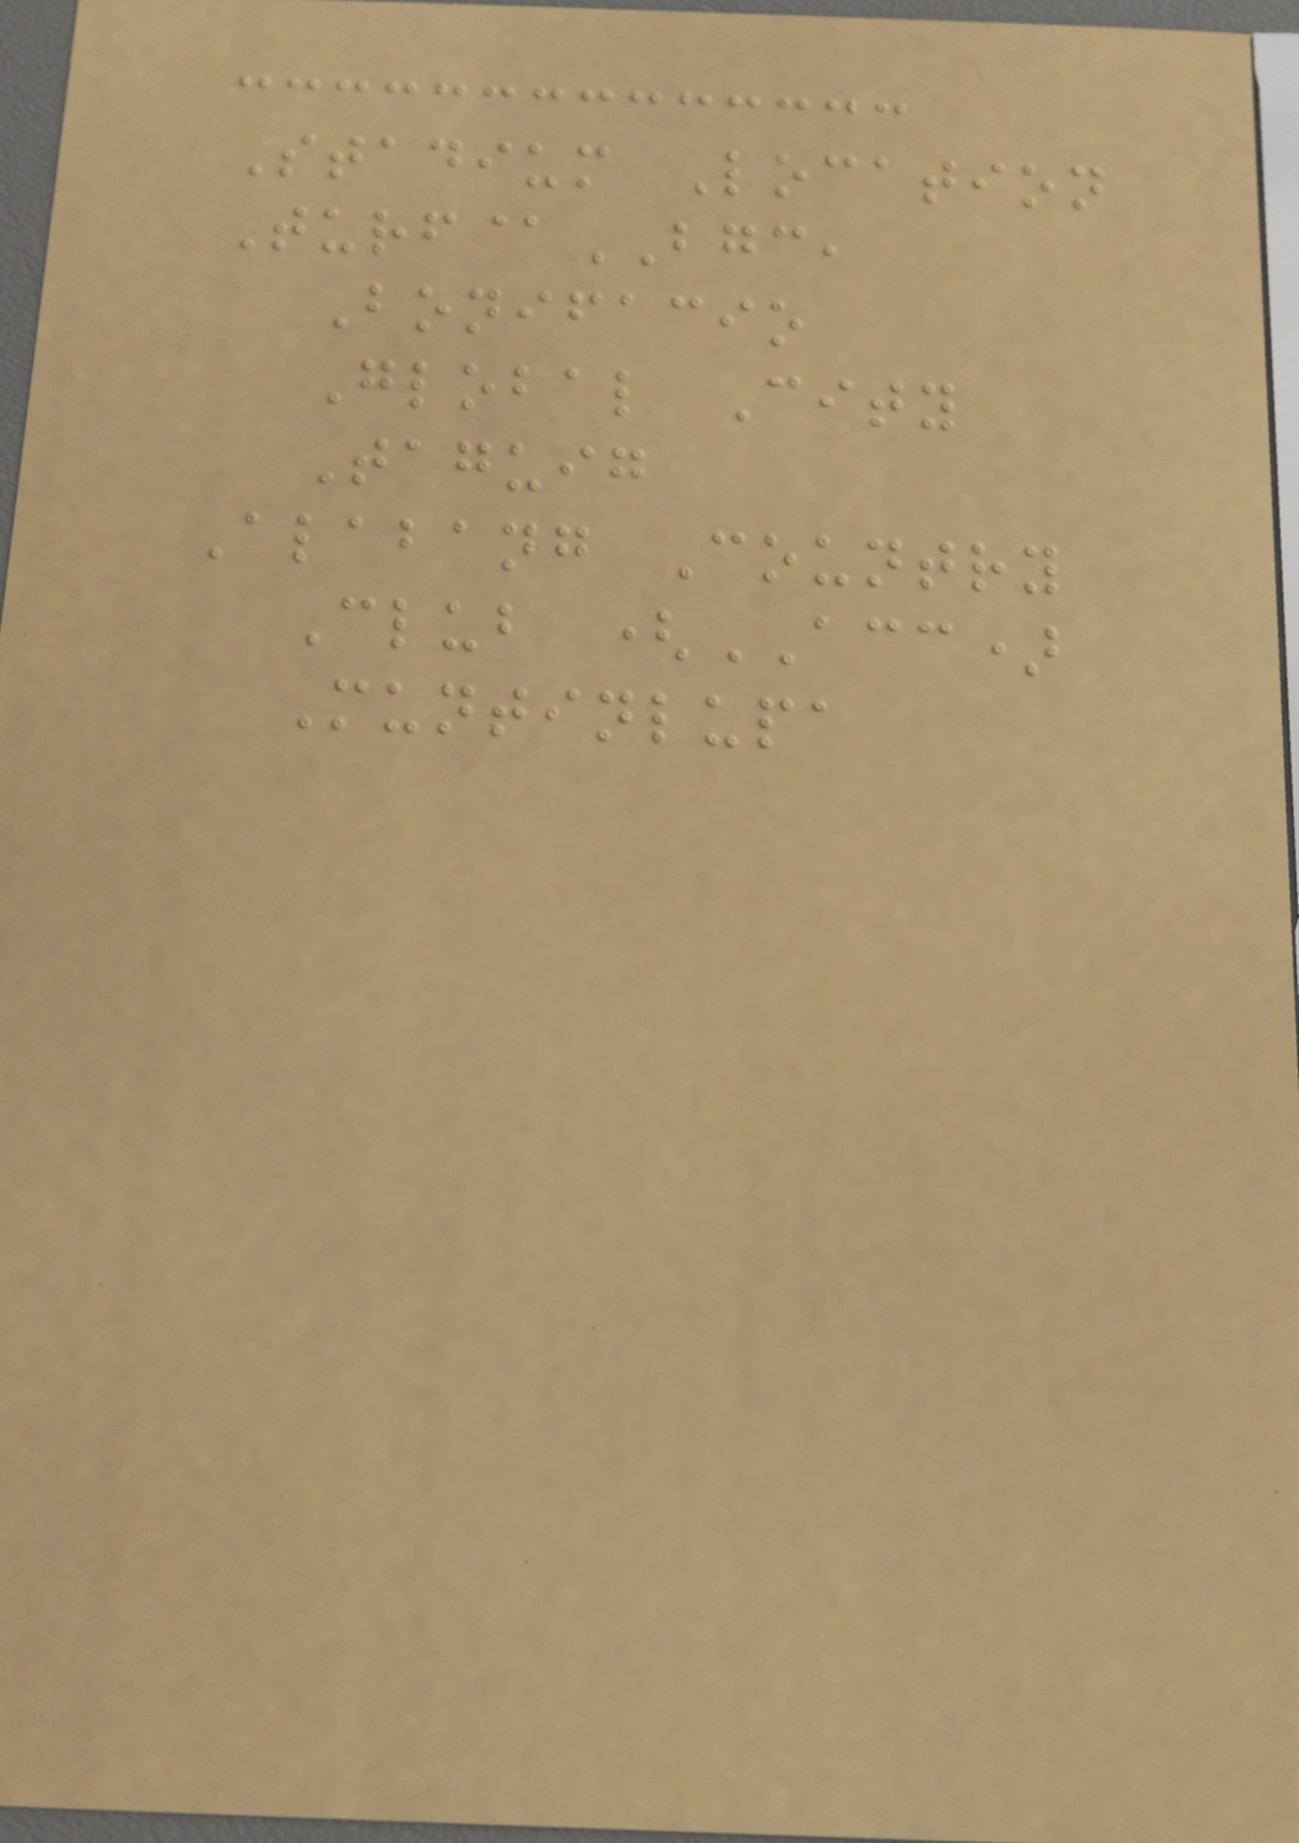Stadium Location
Turf@BGC,
Bonifacio
Global City
Taguig
Alabang Country
Club (ACC)
Muntinlupa
